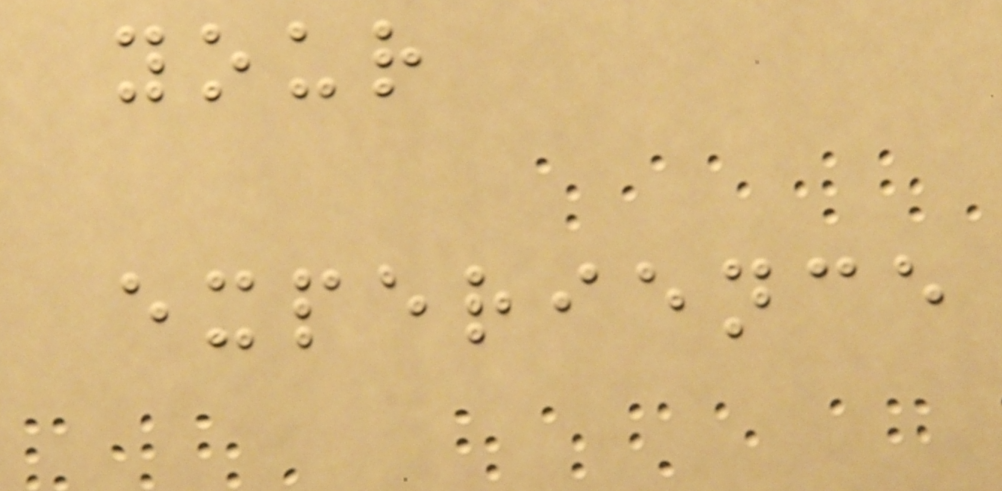your
experience
